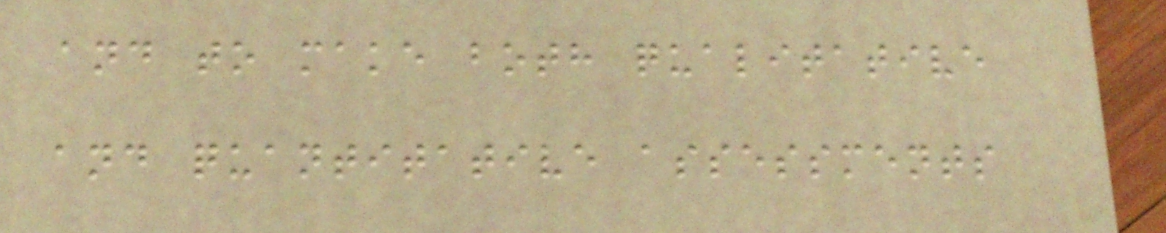and to make both qualitative
and quantitative assessments
